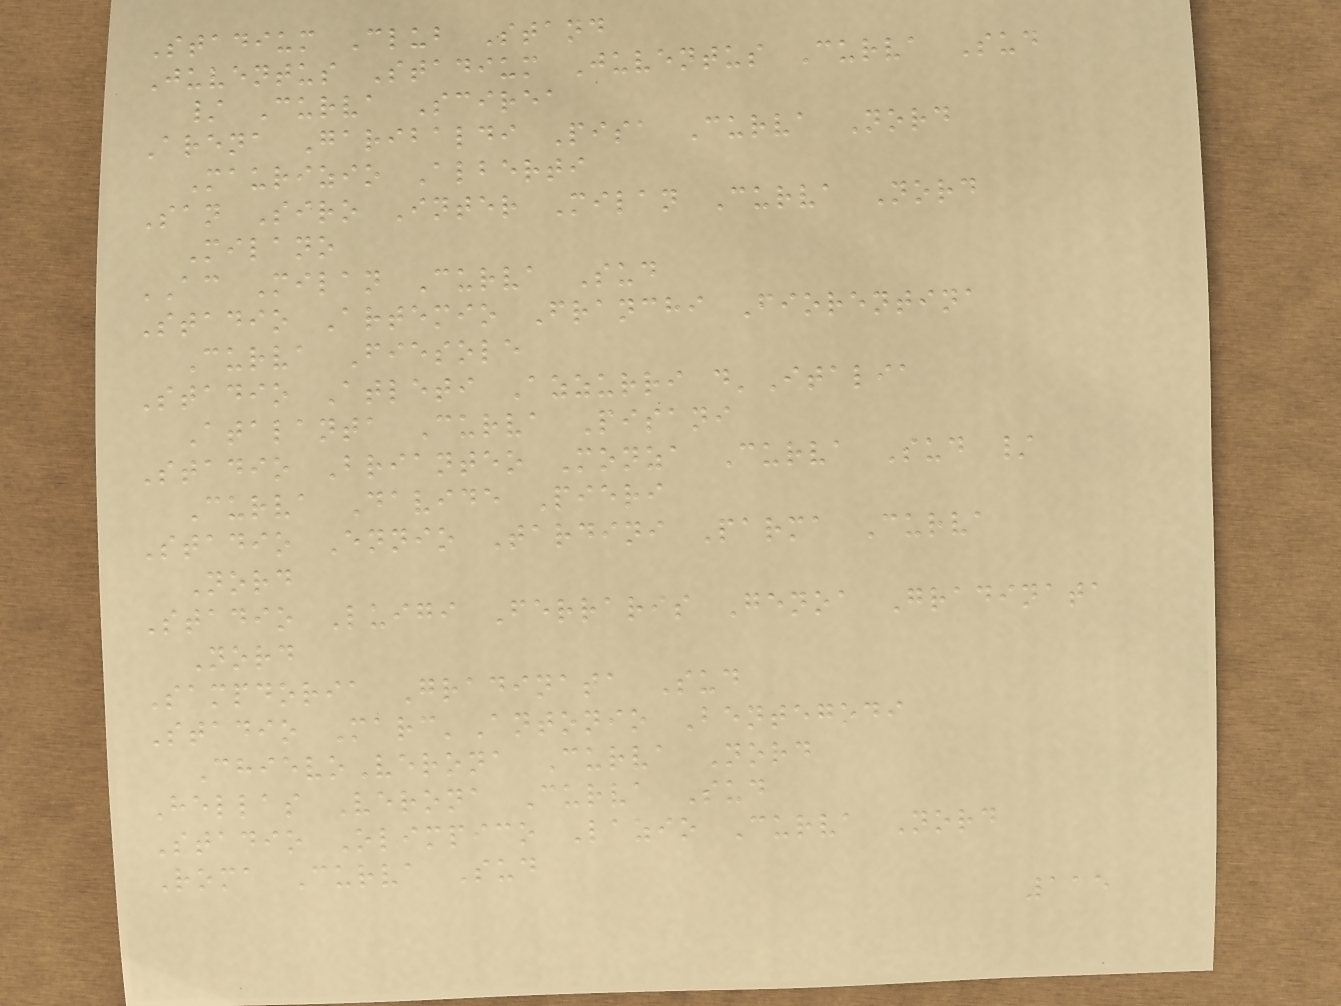Stadium Club Stand
Juventus Stadium Juventus Curva Sud
/ Curva Scirea
Arena Garibaldi Pisa Curva Nord
Maurizio Alberti
San Siro Inter Milan Curva Nord
Milano
AC Milan Curva Sud
Stadio Artemio Franchi Fiorentina
Curva Fiesole
Stadio Atleti Azzurri d'Italia
Atalanta Curva Pisani
Stadio Brianteo Monza Curva Sud /
Curva Davide Pieri
Stadio Ennio Tardini Parma Curva
Nord
Stadio Luigi Ferraris Genoa Gradinata
Nord
Sampdoria Gradinata Sud
Stadio Marc'Antonio Bentegodi
ChievoVerona Curva Nord
Hellas Verona Curva Sud
Stadio Olimpico Lazio Curva Nord
Roma Curva Sud
115
